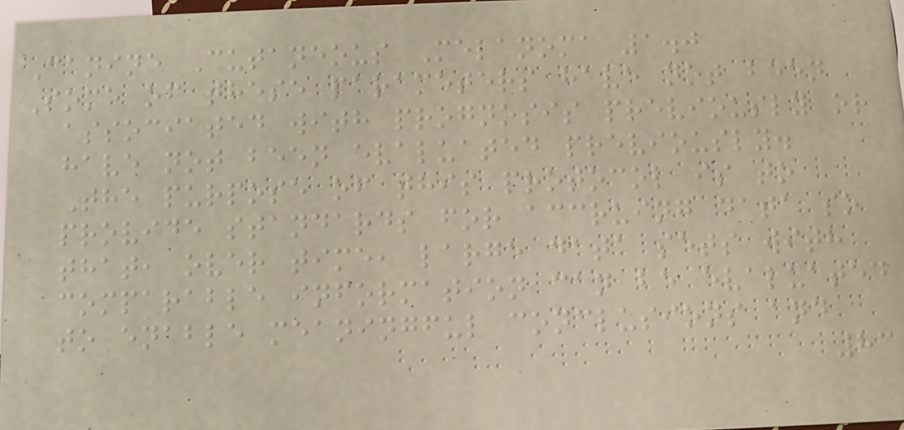Canine Cutaneous Melanoma 1.0
Some of these parameters have not been
associated with prognosis previously or
have not been evaluated previously.
The purpose of this protocol is to
provide standards for accruing data so
that, over time, large data sets with
comparable information can be evaluated
to enable meaningful conclusions and
83
